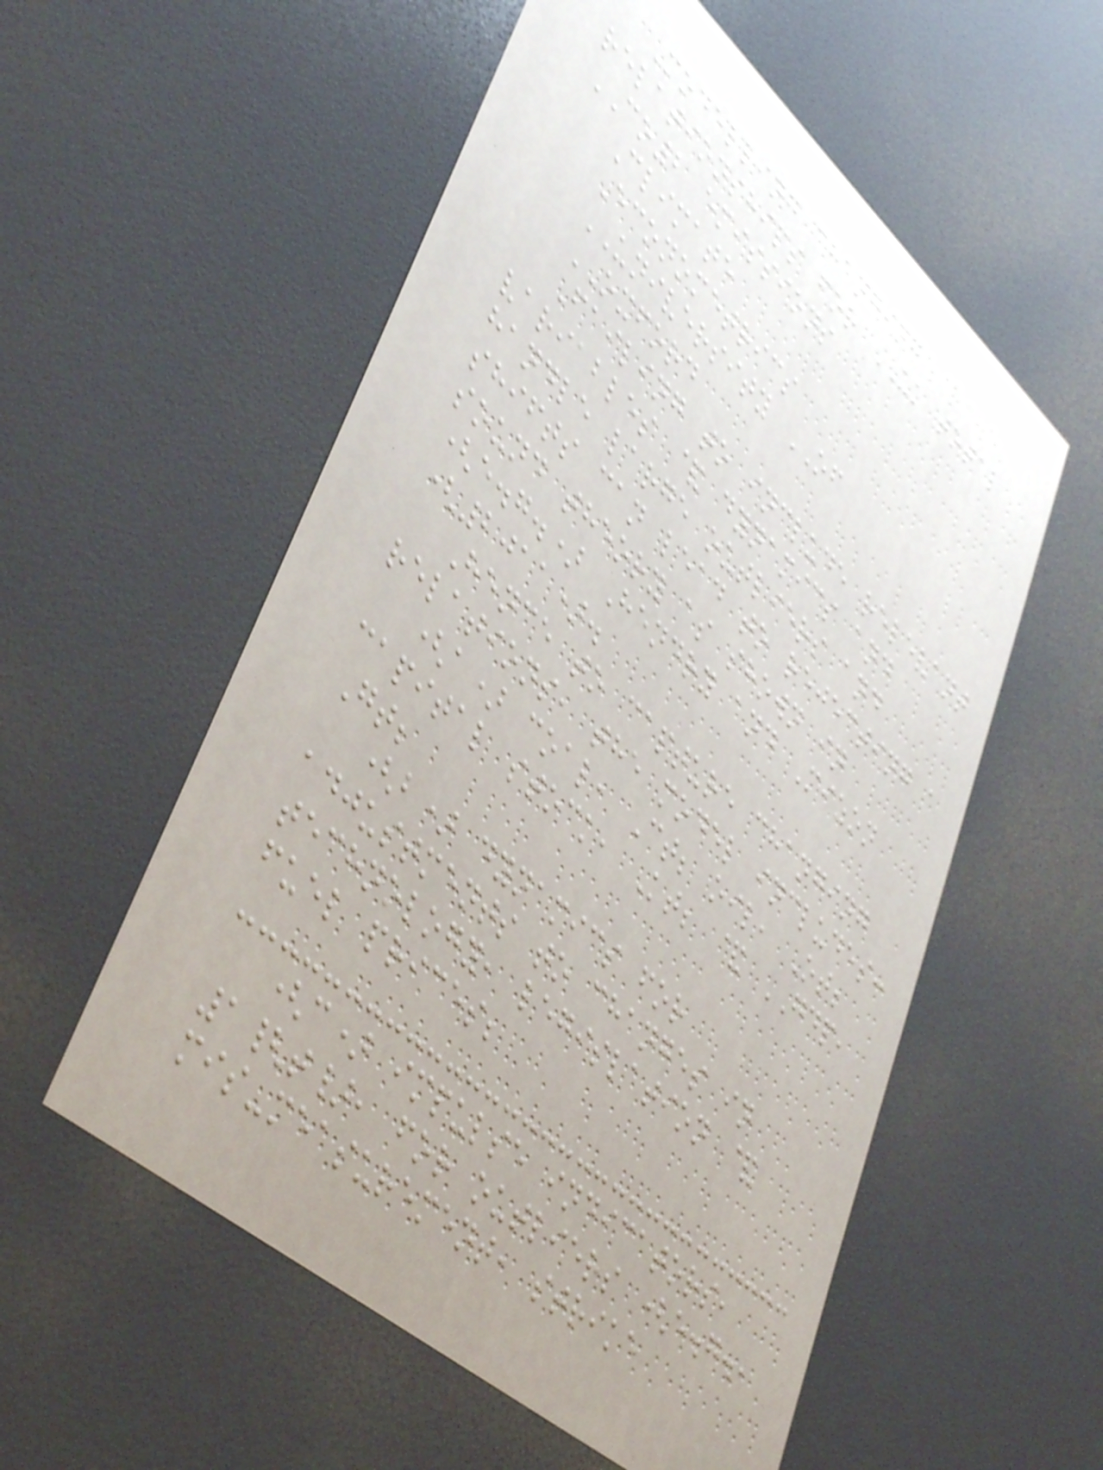Modelling changing
relationships for UK total
CO2 emissions
Climate
Econometrics
UNIVERSITY OF
OXFORD
Failing to include relevant
variables & dynamics and
handle large outliers and
shifts can lead to rejecting a
sound theory as shown in
(e.g.) Hendry and Mizon
(2011).
Hence to capture changing
relations, the model includes:
(a) coal, Ct; oil, Ot;
capital stock, Kt; & GDP,
Gt;
(b) dynamics for
adjustments to changes in
technology, legislation &
fuel prices;
(c) impulse indicators,
1{t}, for outliers (e.g.,
mis-measurement, strike
